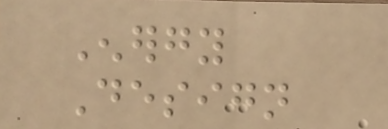Energy
Design
